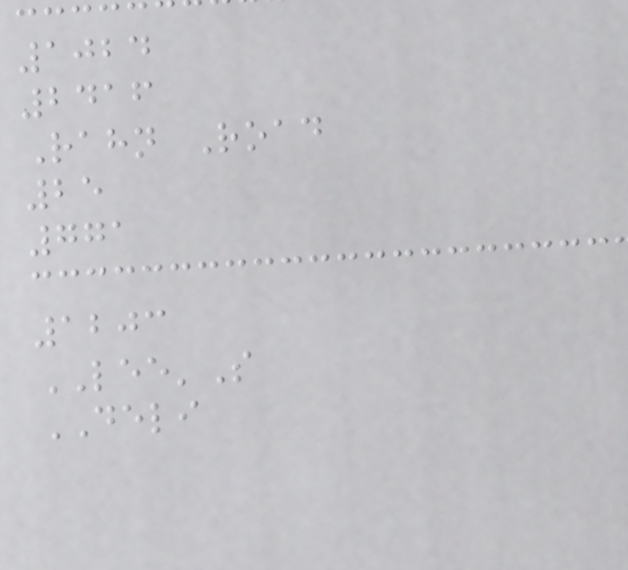1024
2416
Rahn Road
25
771
1203
LEE'S
DELI
